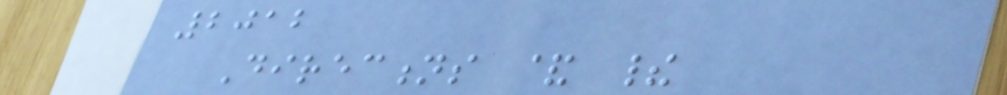2012
Directions & their
